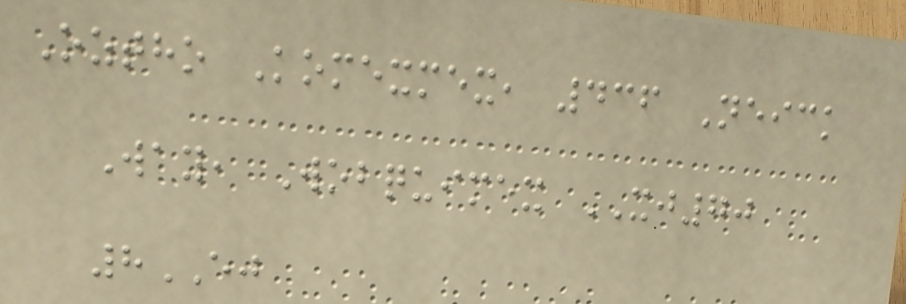Oztho Komexmex, 436 Neick
Way, Wobquimex XJ70
8EJ
